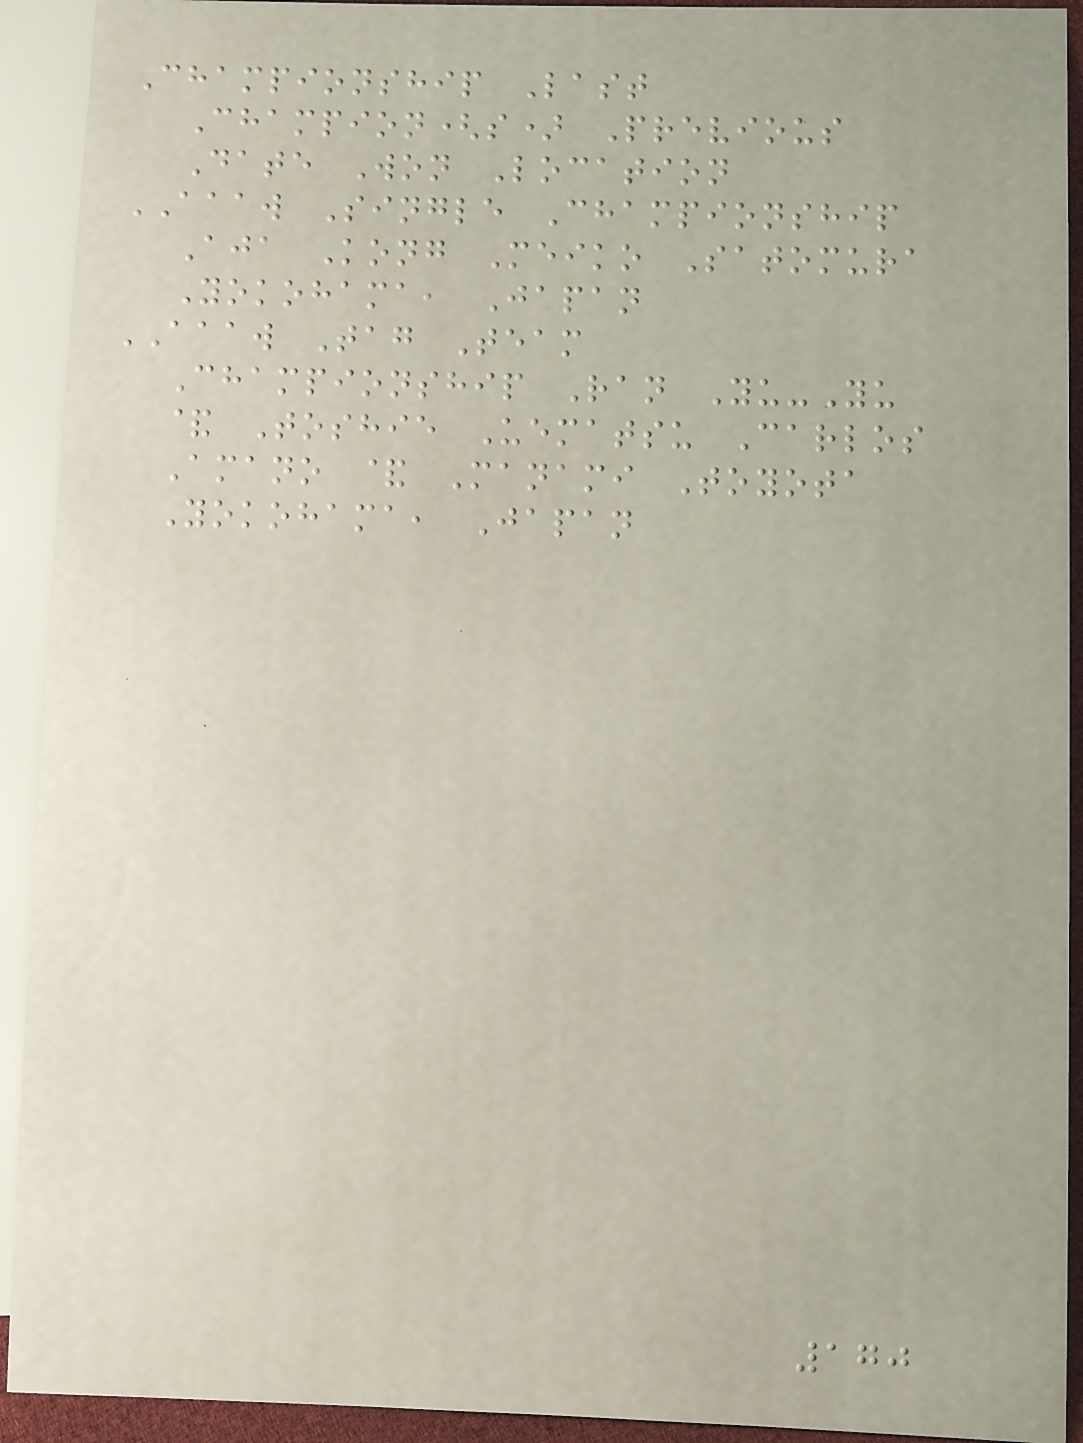Championship Last
Champion(s) Previous
Date Won Location
AAAW Single Championship
Aja Kong Meiko Satomura
Yokohama, Japan
AAAW Tag Team
Championship Ran Yu-Yu
& Toshie Uematsu Carlos
Amano & Manami Toyota
Yokohama, Japan
170
